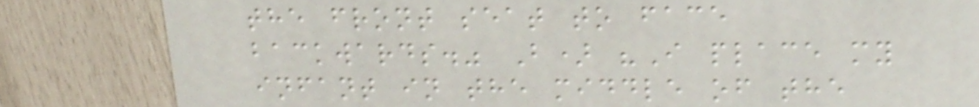the front seat to face
backwards." B) "I place my
infant in the middle of the
